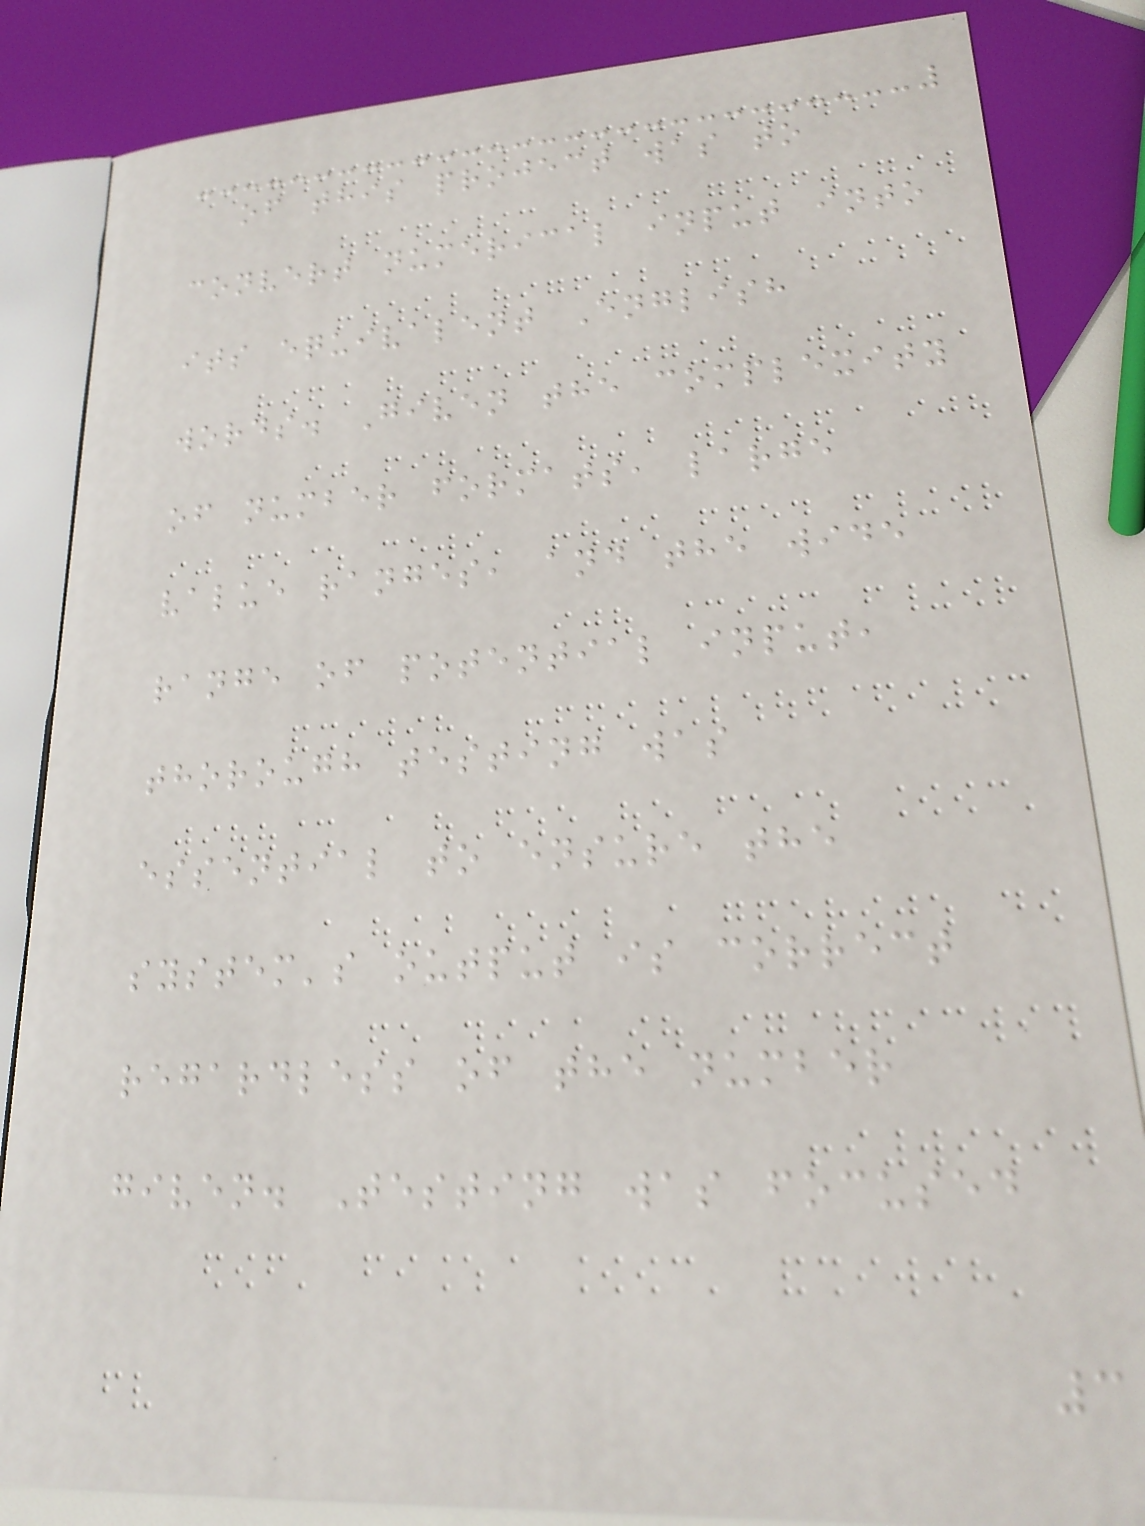of this project was to
convert numerical input into
its equivalent English
words. Given the complexity
of number formats, large
value ranges, and the wide
range of potential input,
thorough testing was
essential to ensure the
system's output is correct
regardless of the number
given. Testing was focused
3
